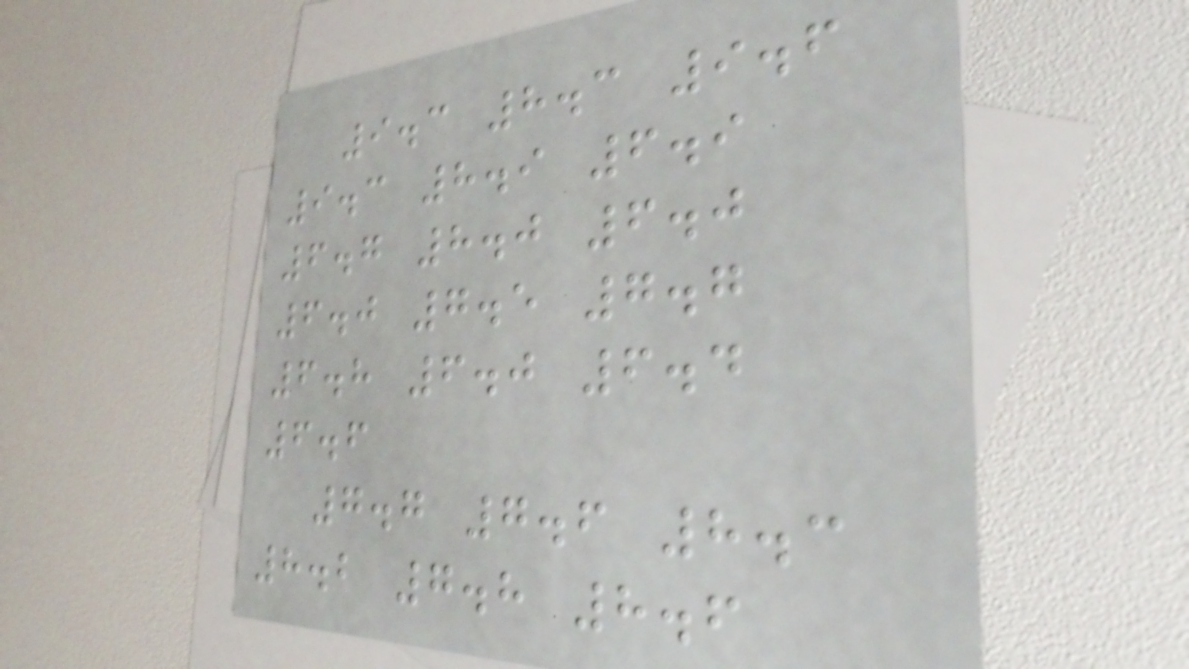9.3 8.3 9.6
9.3 8.9 6.9
6.7 8.0 6.0
6.0 7.5 7.7
6.8 6.0 6.4
6.6
7.7 7.6 8.3
8.2 7.8 8.6
